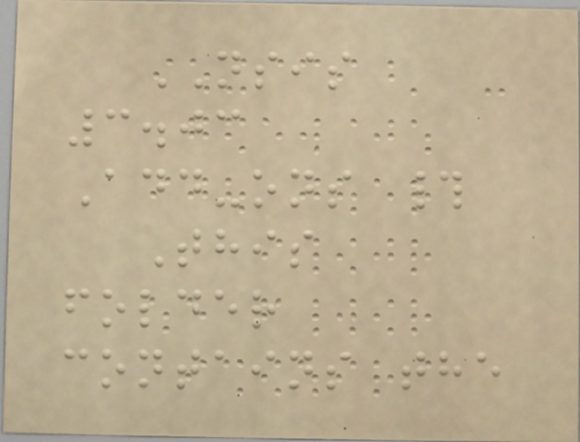NSIS
3.03
Add-ons #
This
folder
contains the
